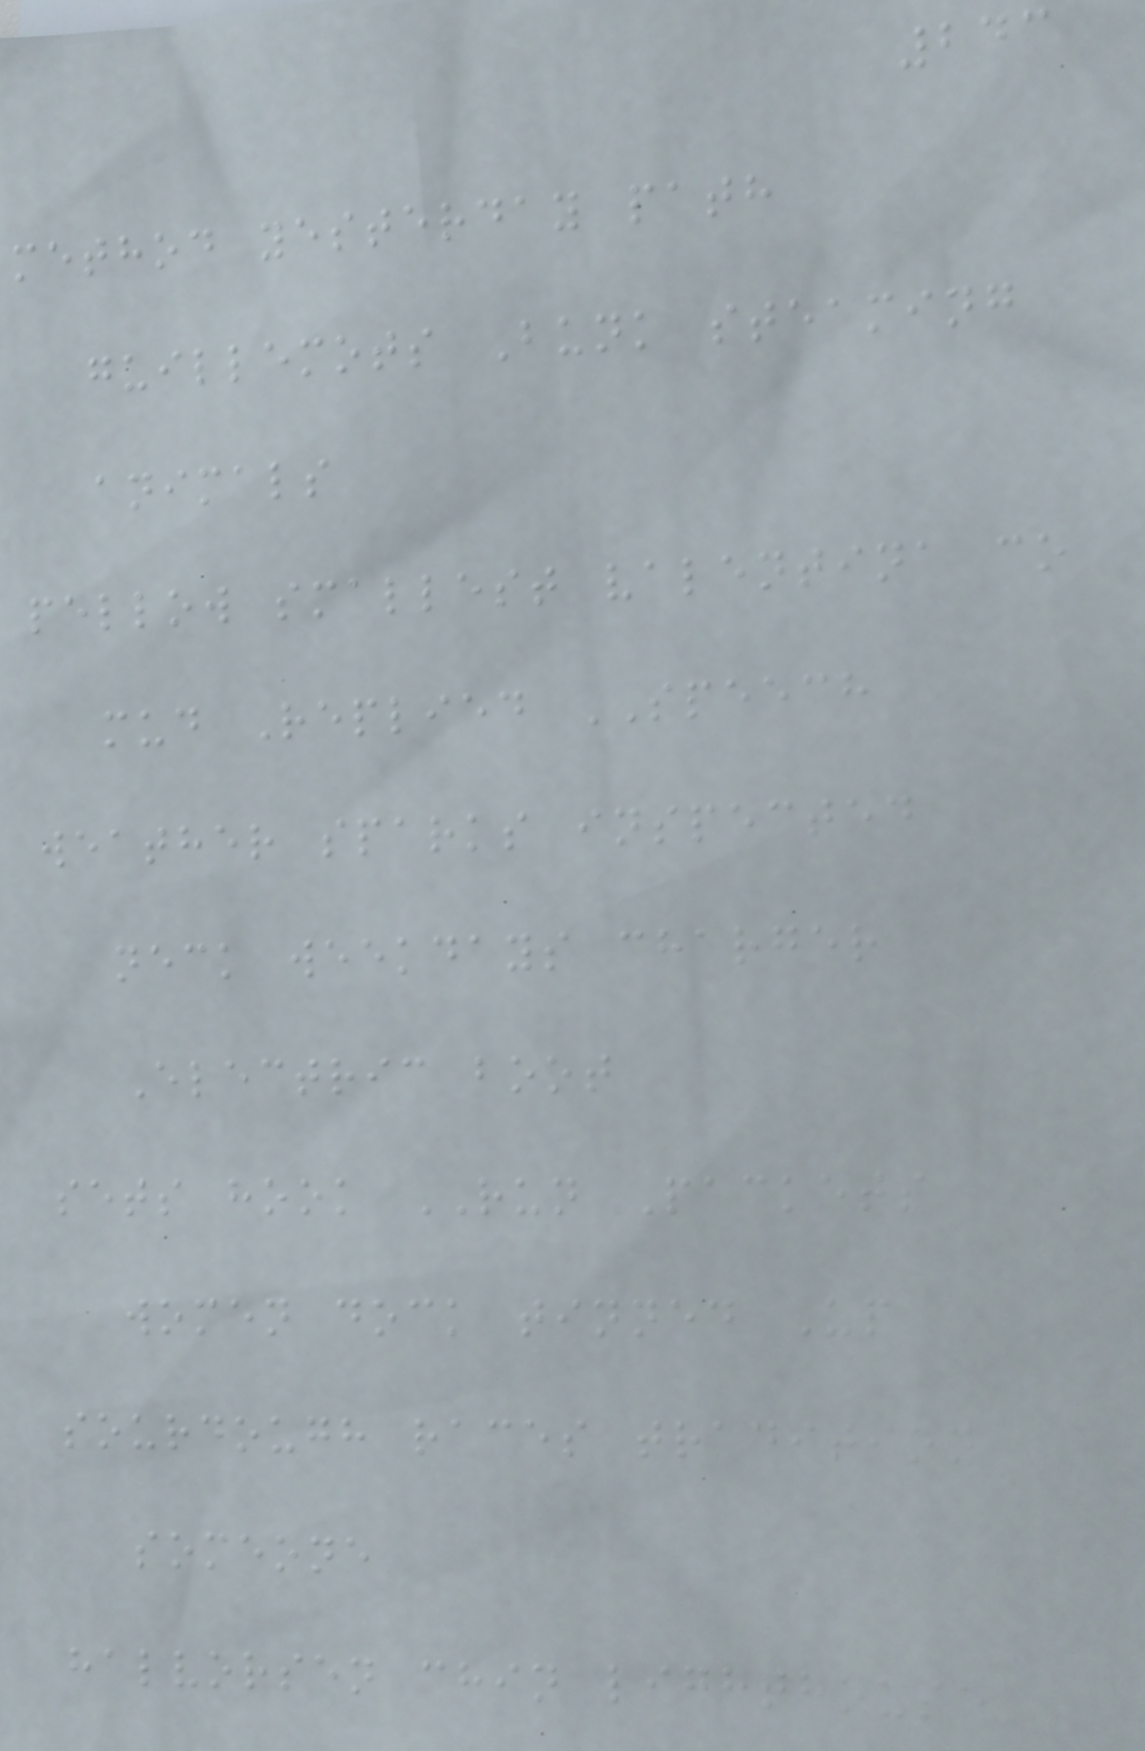243
method yesterday path
guillemots Bunk steaming
animals
pellow smallest valentina co
mud Replied SPEECH
weather sparks inspected
neck weekdays charger
Electric boot
sets hook RUN Packets
women dock tinned Up
sourdough races tradition
someone
halvorsen chin lighthouse
